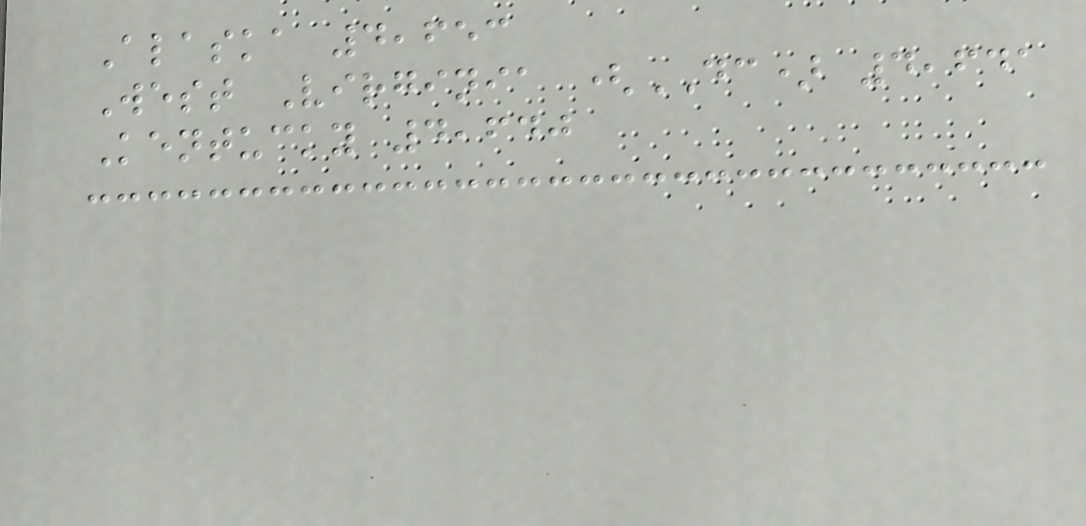Alaska 4,653
West Virginia (DC) 4,641
Kentucky 4,640
